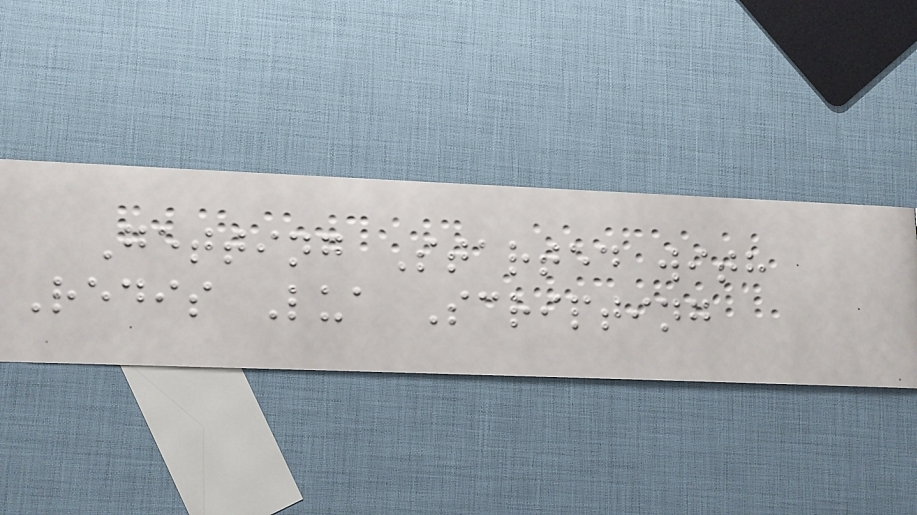Getting Started with
Redis Lua Scripting
